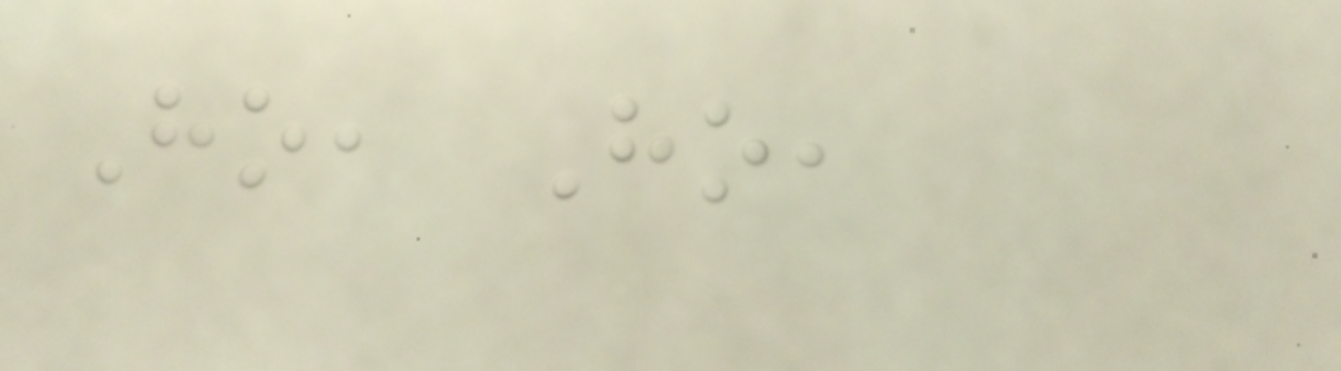Ho, Ho,
